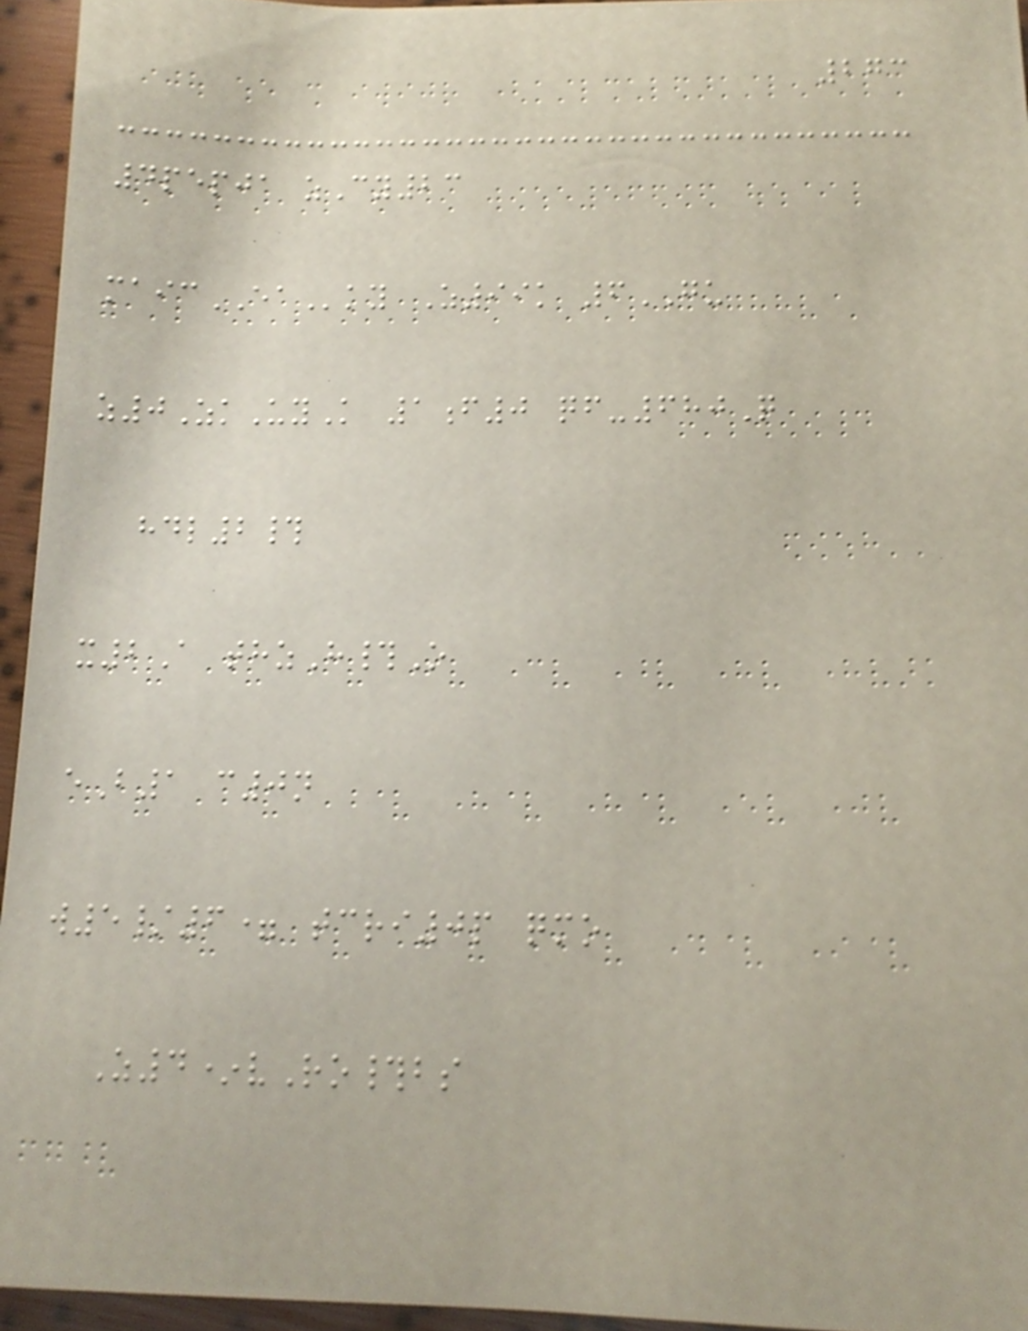273
4pepja zCy23
maicEAky Z99k 6GU
z0ZkUyK 1f0 qf-680Q
hdl2#
x2A thzH#O
eB1 c0n
w5/6= tcri0p qmo
Z4*vRo#bs
